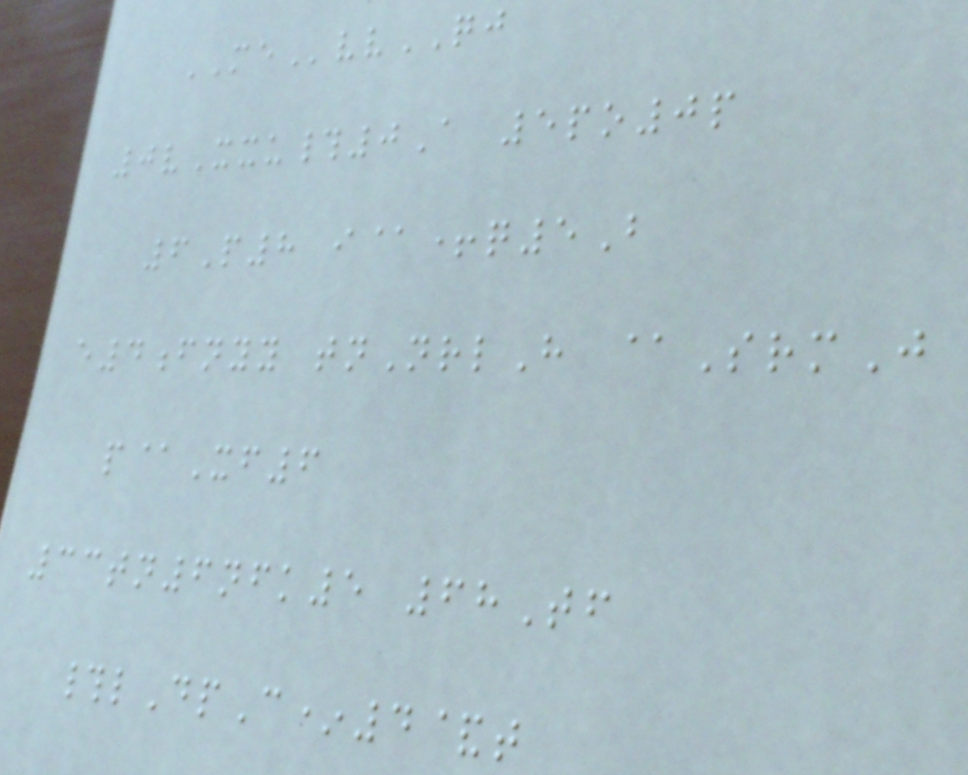MEvvQJ
0vXxu#0A 5po0p
6P8 i@+q5B
e4fnyy tnNrlH @SrmJ
p@Xf6
33tn6nfk5 68Tf
#lDpC*4&t
